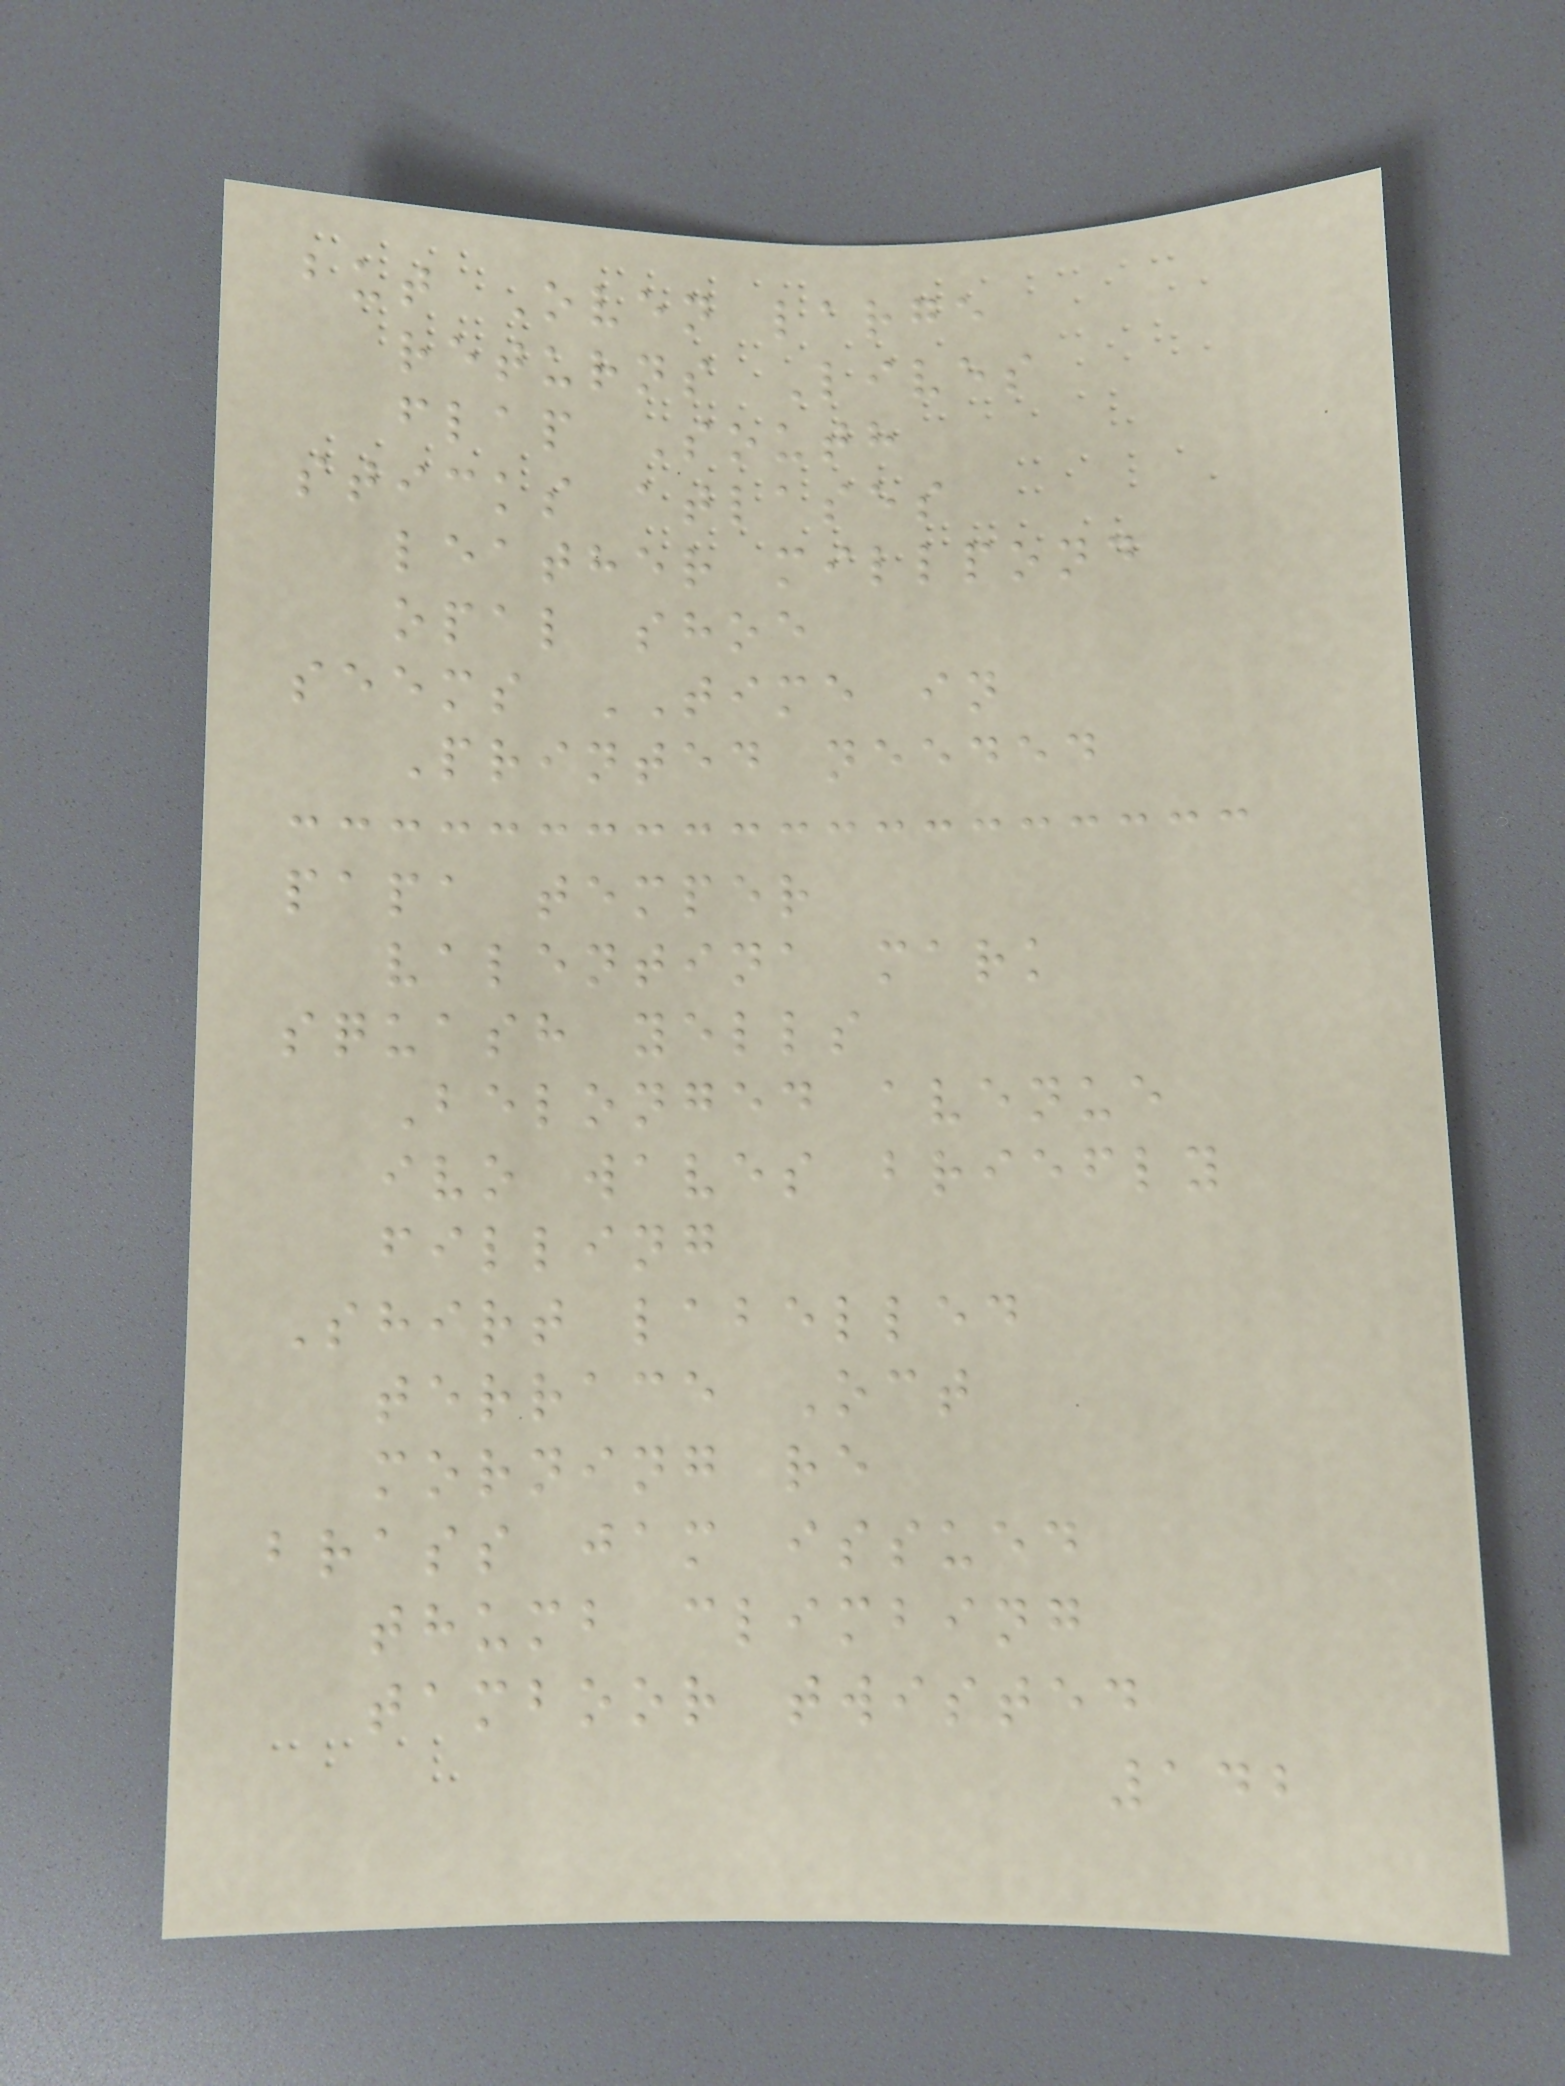but Oven large
returns Lives
flap South
sticks atlases
leather millpond
opal shoe
seems TIME in
Printed needed
papa temper
valentina mark
squash yells
Belonged avenue
ivo waves briefly
filling
Shirt labelled
terrace Oct
morning re
brass jam issued
thumb climbing
tamboor twisted
142
